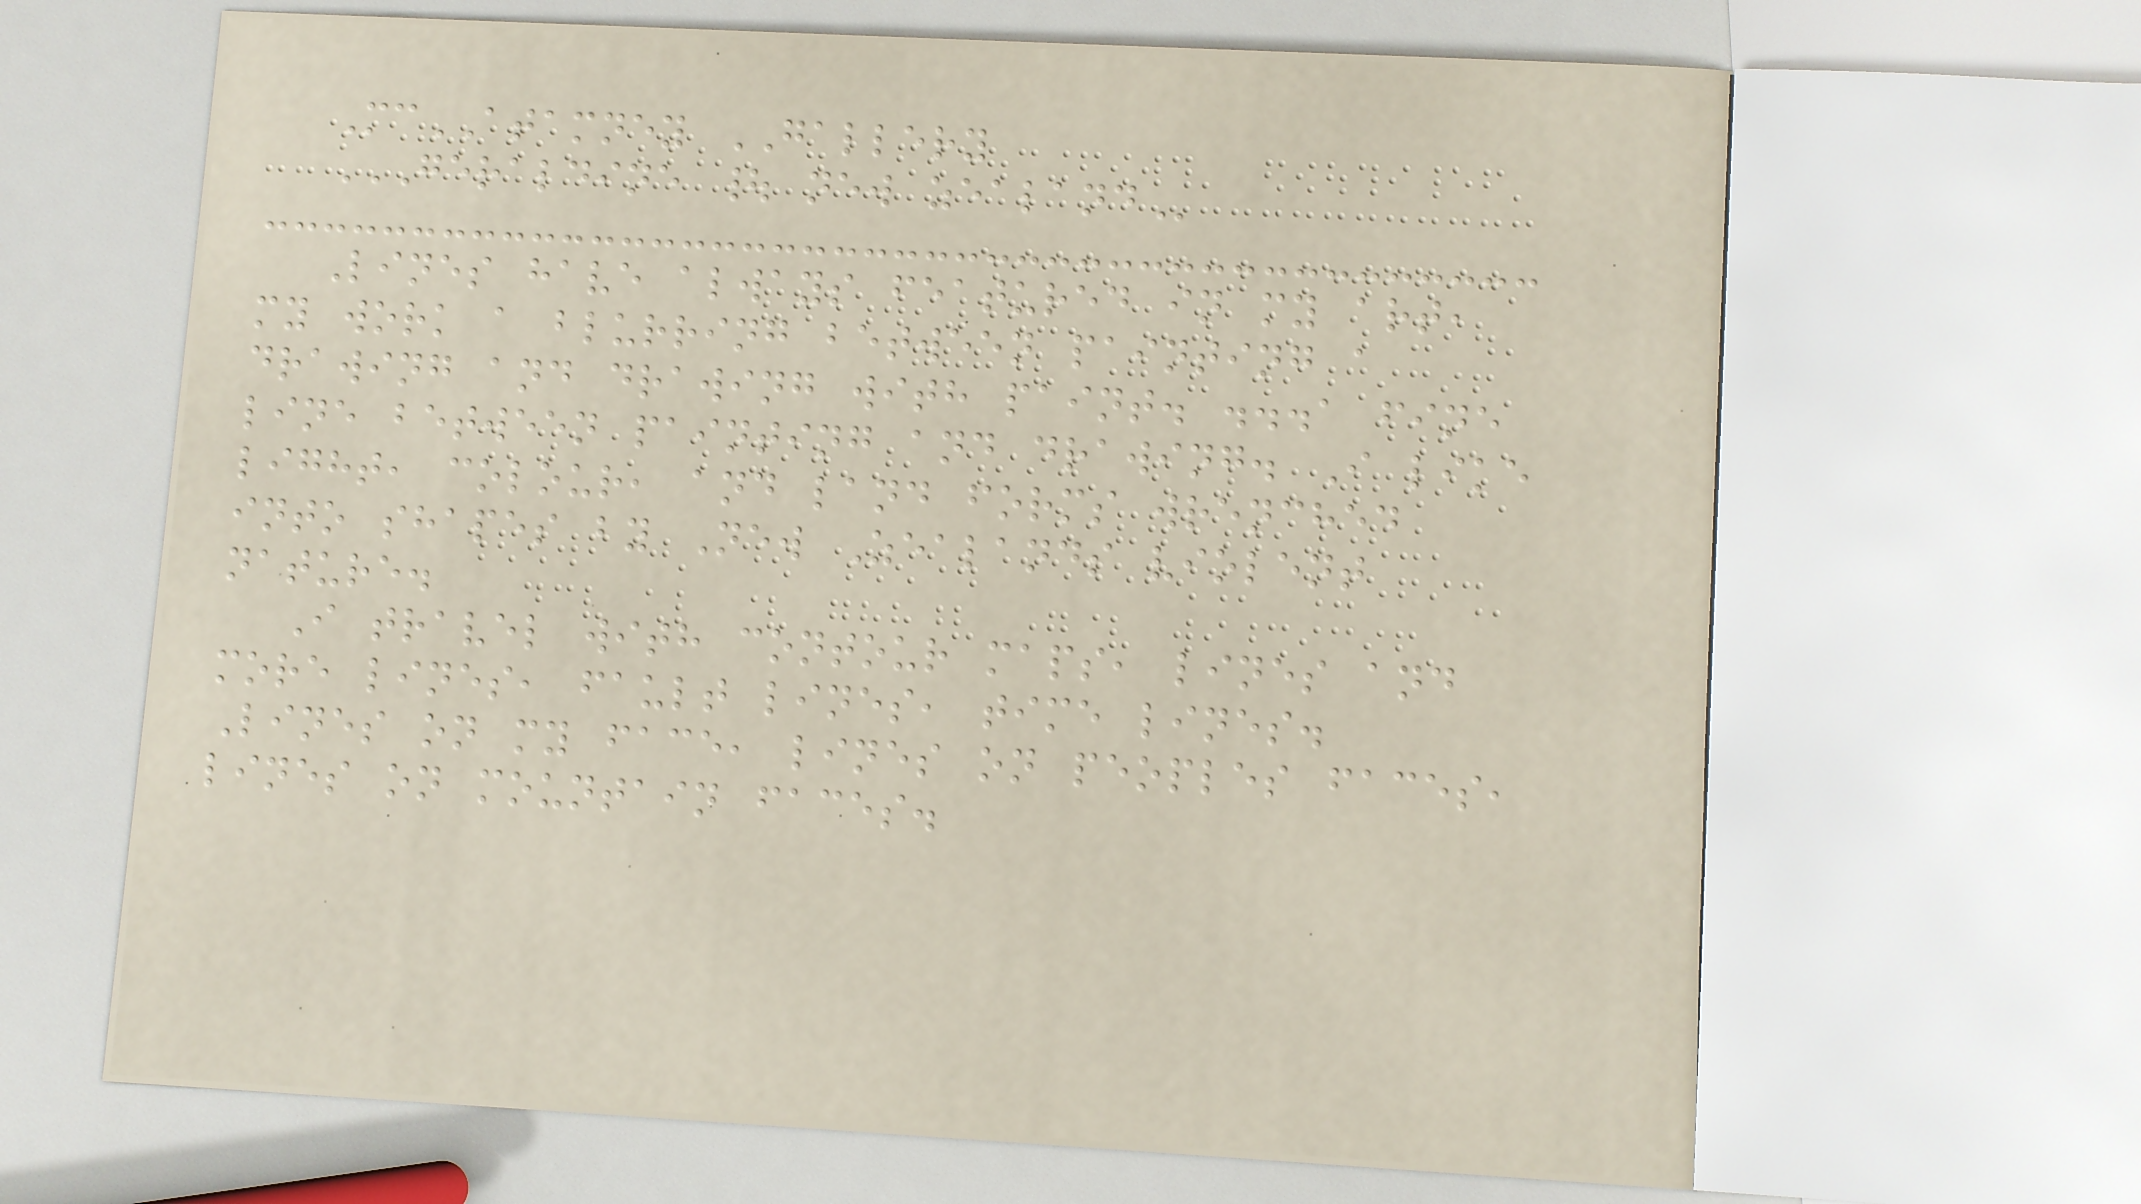McATAMNEY GALLERY
GERALDINE | NEW ZEALAND
Lines have always featured in my art,
my work a blurring between painting a
drawing and drawing with paint. ...a fine
line between painting and drawing. I like
light, colour, and land forms wrenched
into shapes by New Zealands violent
nature.
I travel with contour maps, lines and
more lines, fault lines, time lines.
Lines on my face, lines on peoples faces,
lines on mountain faces.
